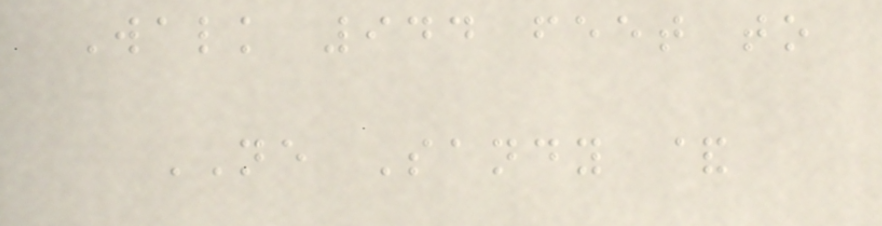Walk 944 feet to
NE Sandy &
